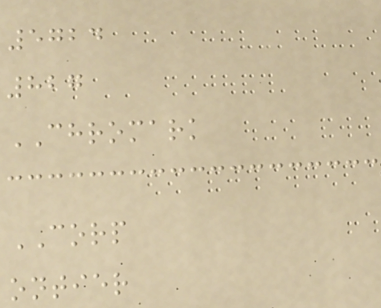5724
827
CHROMARK
CORP
ontier
